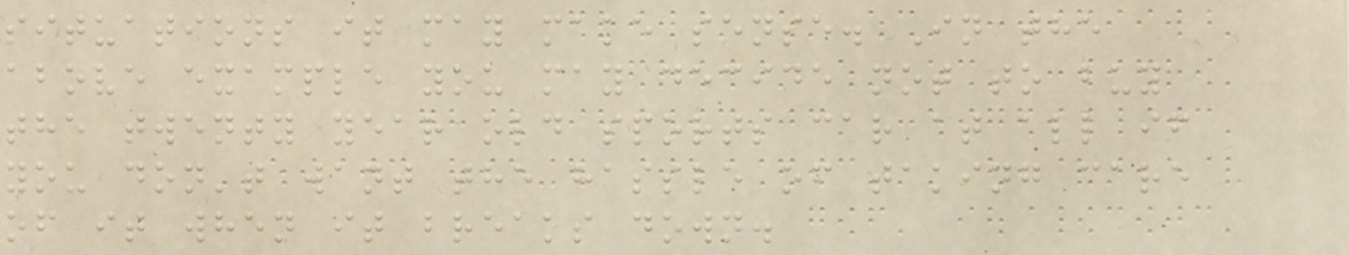situations it may make sense. In the
above example you may decide not to buy
the twenty year old sports car at all if
you don't want the hassle of taking care
of it when it breaks down.
